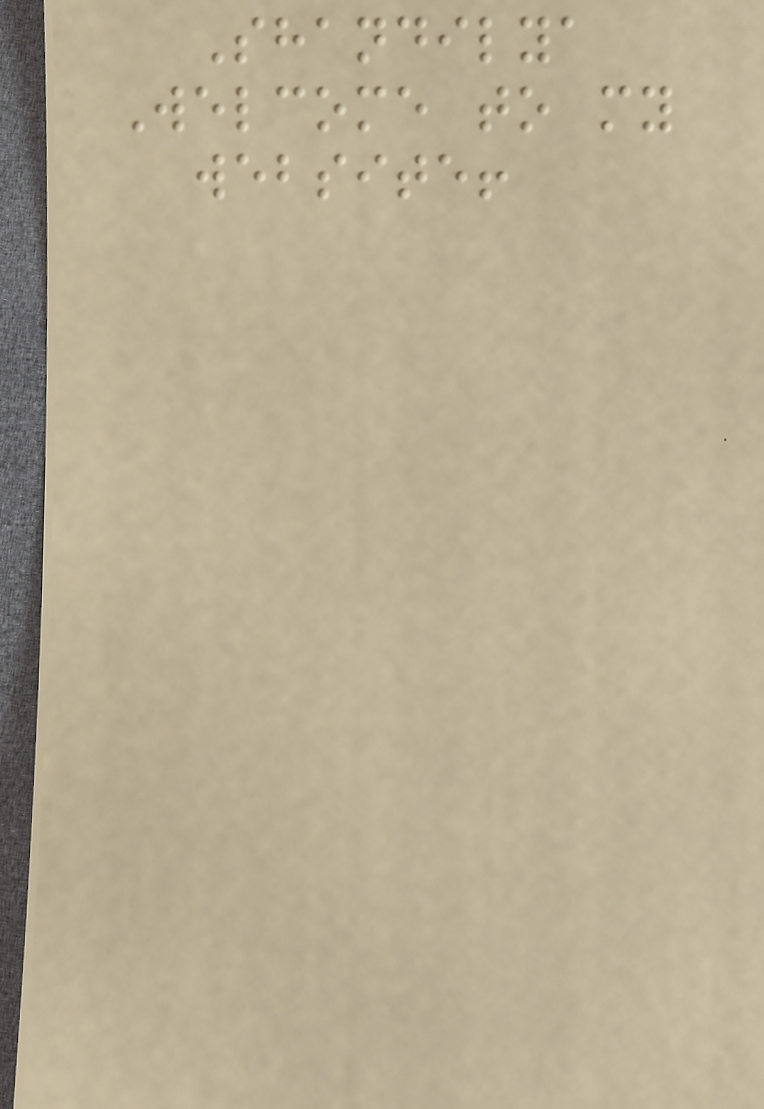Shandilya
Welcome to my
website!
